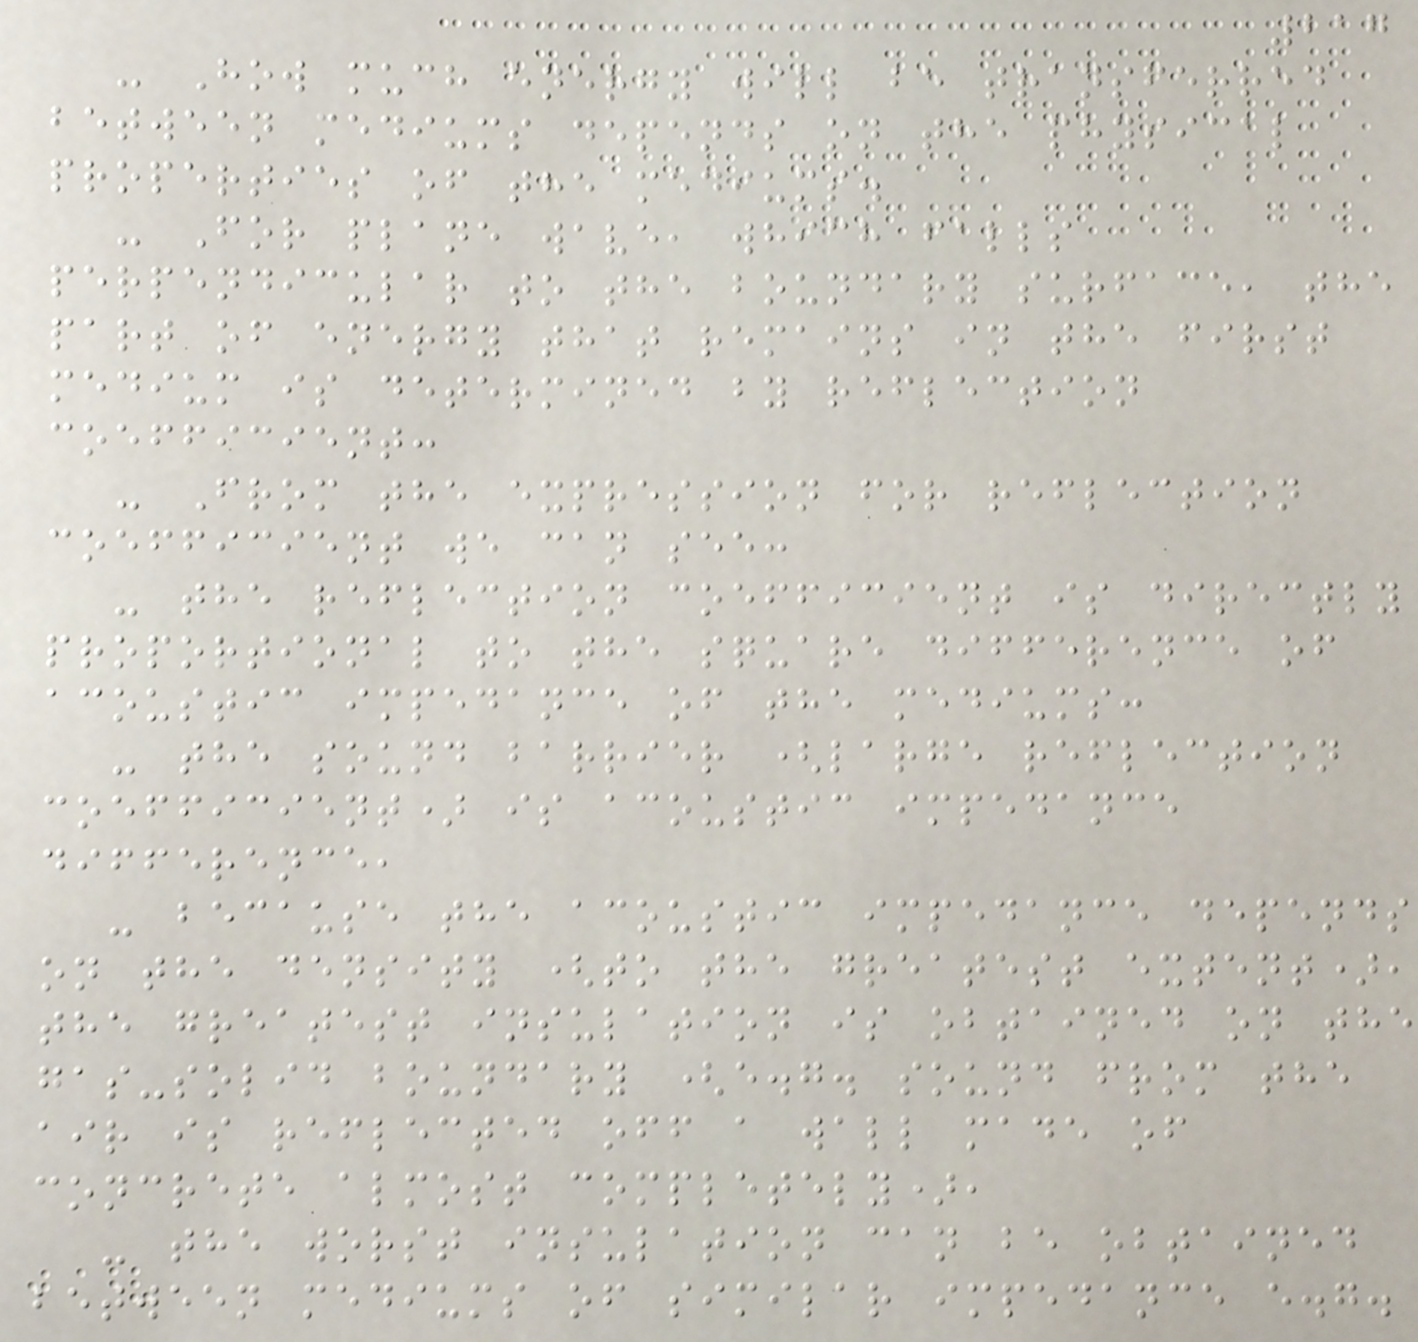217
- How much energy will be transferred
between mediums depends on the physical
properties of the mediums.
- For plane wave, which falls
perpendicular to the boundary surface, the
part of energy that remains in the first
medium is determined by reflection
coefficient:
- From the expression for reflection
coefficient we can see:
- the reflection coefficient is directly
proportional to the square difference of
acoustic impedance of the mediums:
- the sound barrier (large reflection
coefficient) is acoustic impedance
difference,
- because the acoustic impedance depends
on the density (to the greatest extent),
the greatest insulation is obtained on the
gas-solid boundary (e.g. sound from the
air is reflected off a wall made of
concrete almost completely),
- the worst insulation can be obtained
between mediums of similar impedance e.g.
